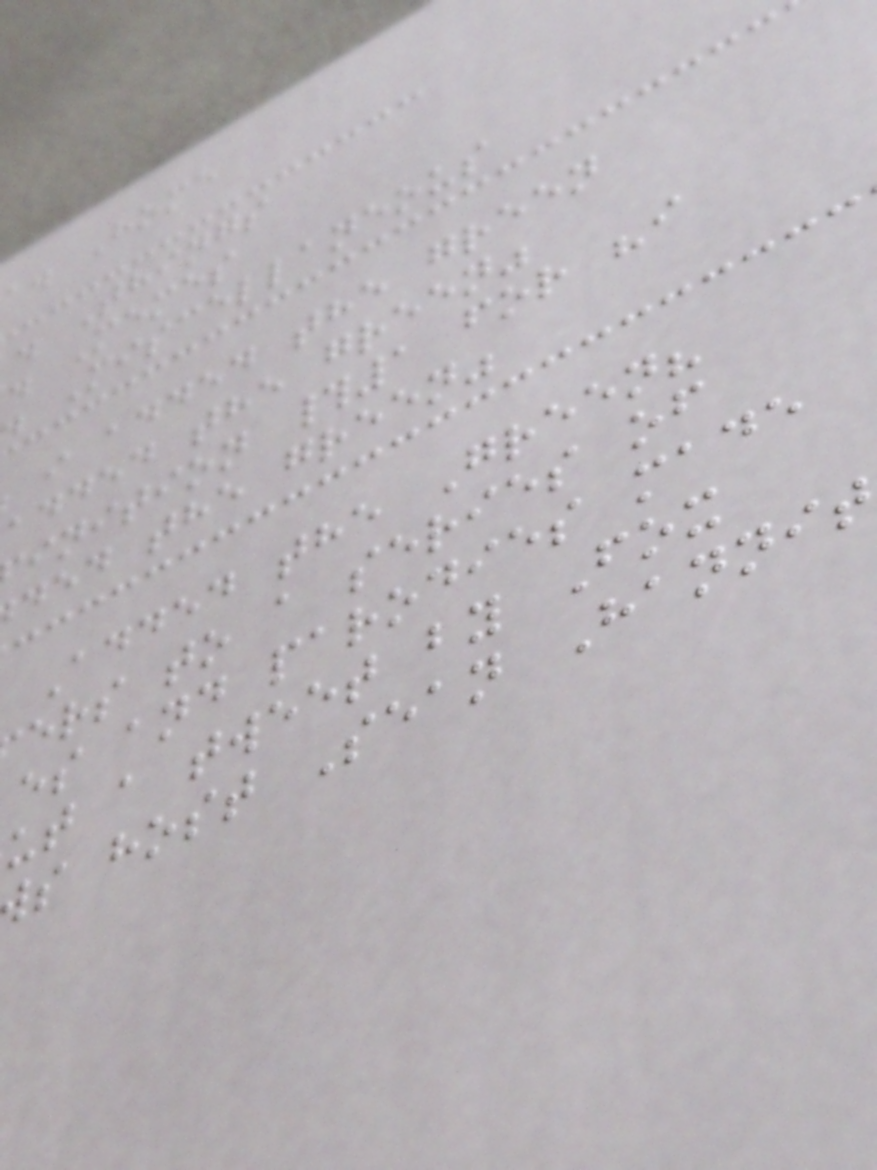a. Home
. Things
. Memes
Miscellaneous
i added the green
added the green"
inition #1 for "i
ded the green"
Added the Green?
ers to a series of
es and parodies made
ut a tweet by Fox
s host Sean Hannit
